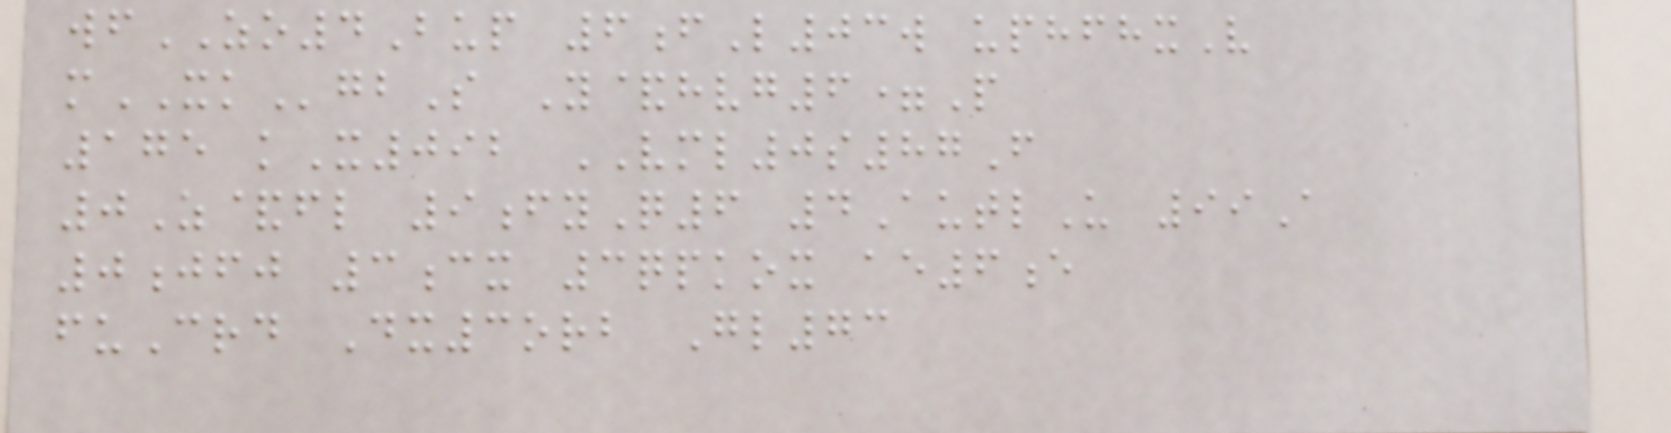wfZO4Bup 6fL03w uphfhxV
mXKgbS Y&hvg6=P
175 kX092 VML0s87F
0Z&fl 9fyQ6 4AutlU 99A
0jfj 3cx 3qpkox ae6e
fuCrd Dx3orb Gl73
